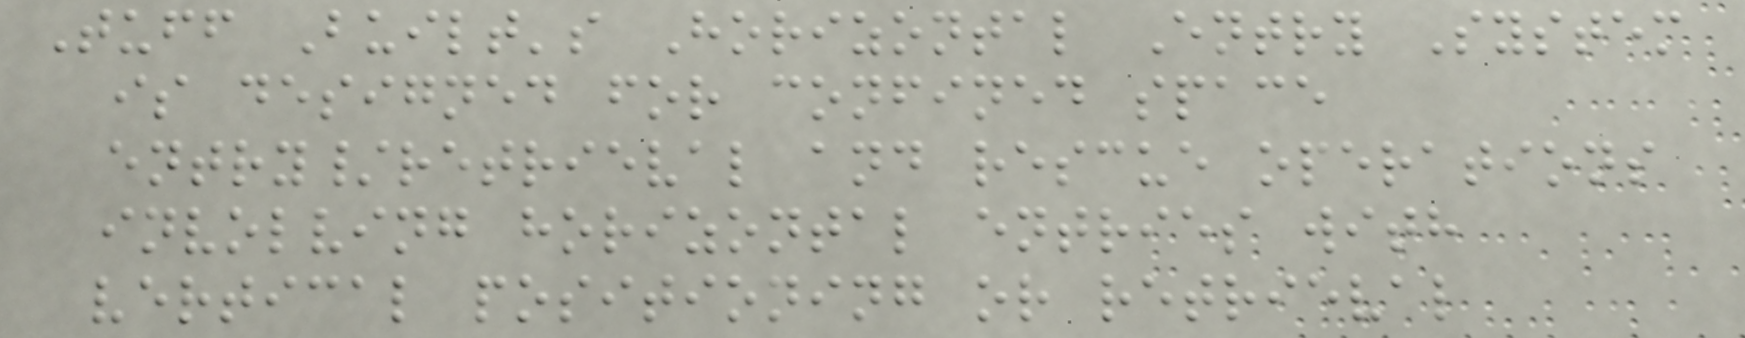Tuff Built's Horizontal Entry System
is designed for confined space
entry/retrieval and rescue operations
involving horizontal entries with
vertical positioning or retrieval
